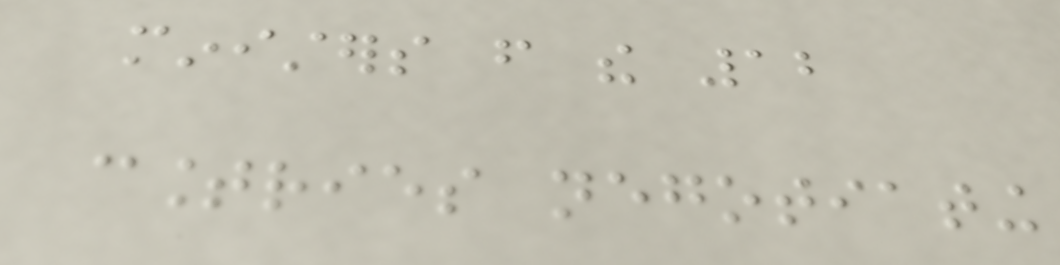ministers from the 12
countries negotiating
